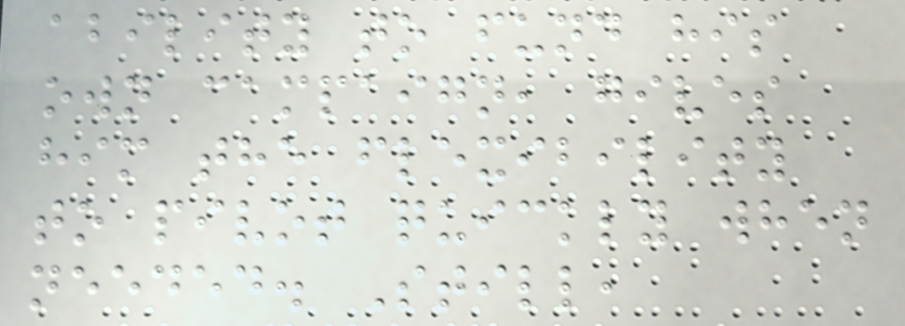ability to fund his
own campaign, gives
him the flexibility
to pivot quickly when
needed. Still,
